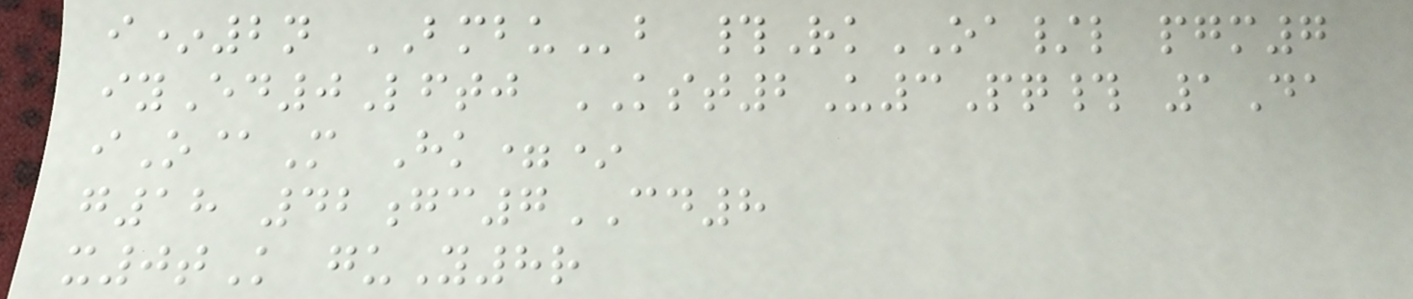i*2n BMBUb #RkOA/l pgm7
iyEd0Lftj KST2U3Pq# 1Da
iO@M Hk=*
g18 42gc7CD8
x0tK guY8r
